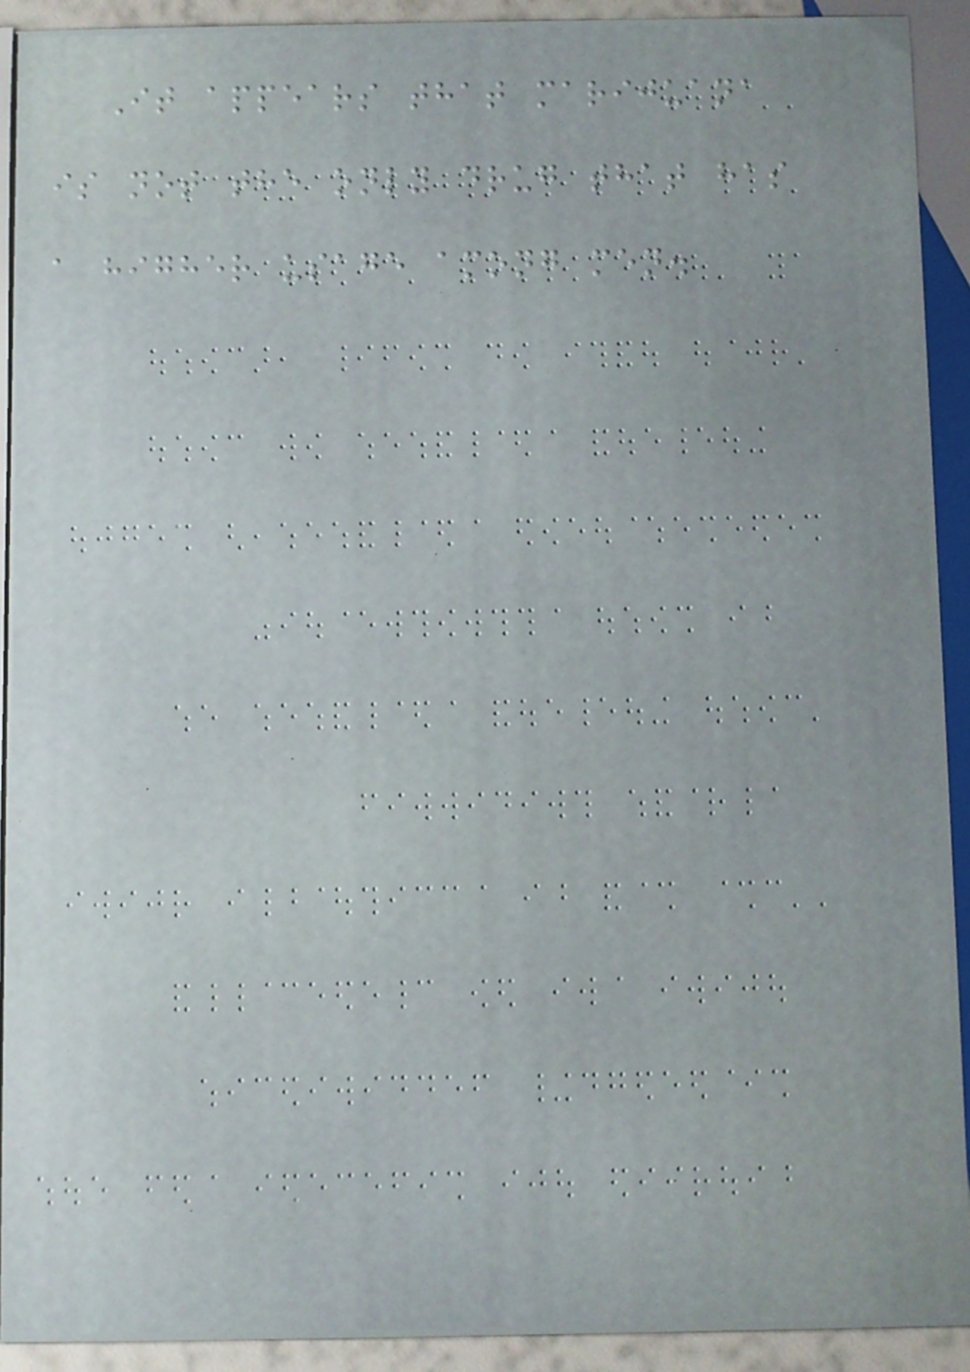It appears that marijuana
is not the only drug that has
a higher usage among men.
